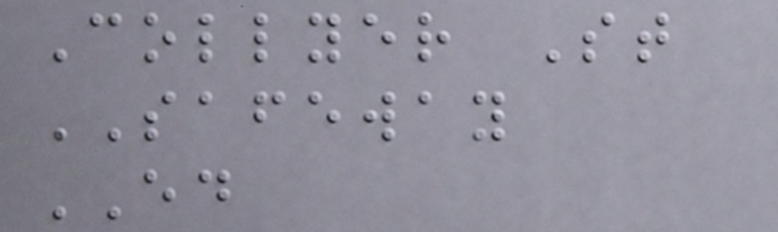Collyer St
SAFEWAY
ED
